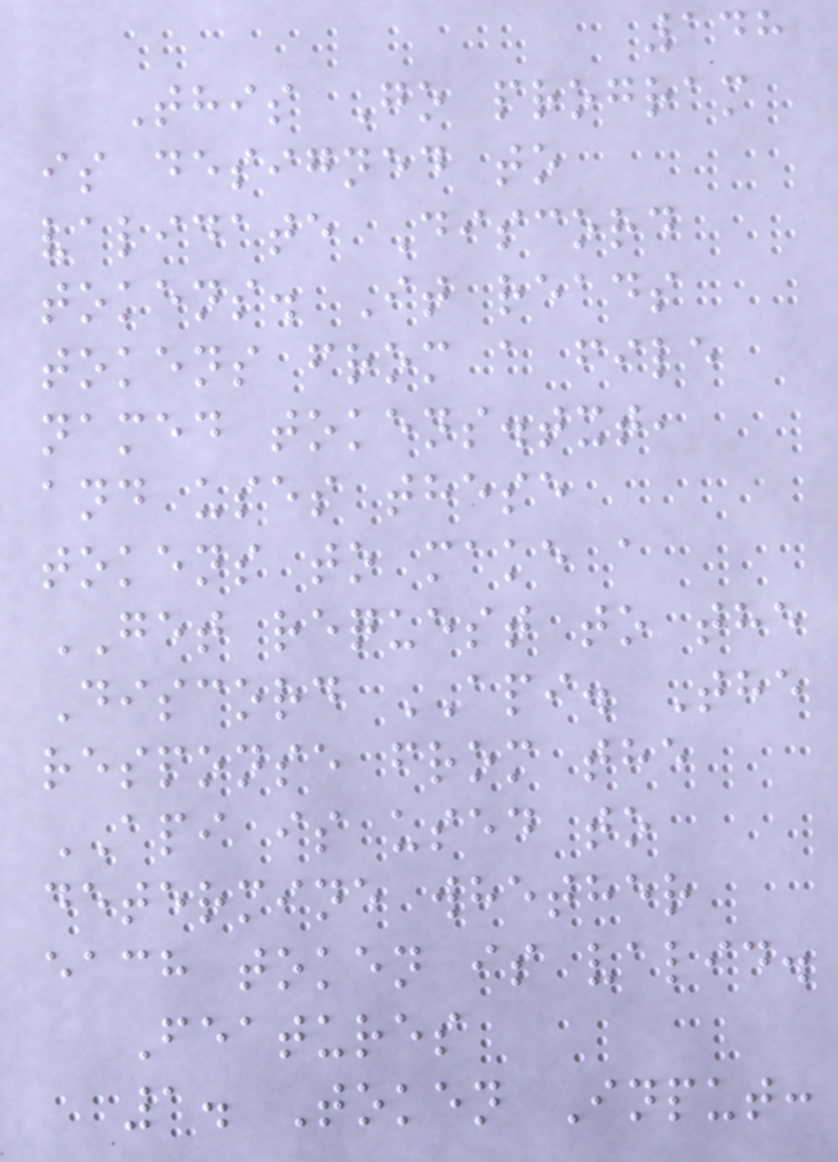148
This Go program
is designed to
validate Discord
tokens. It reads
tokens from a file
named tokens.txt,
and uses these
tokens to make a
GET request to the
Discord API. The
response from the
API is used to
determine whether
each token is valid.
Features
1. Token Input:
